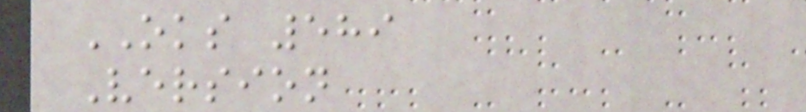OKS 589
Version
